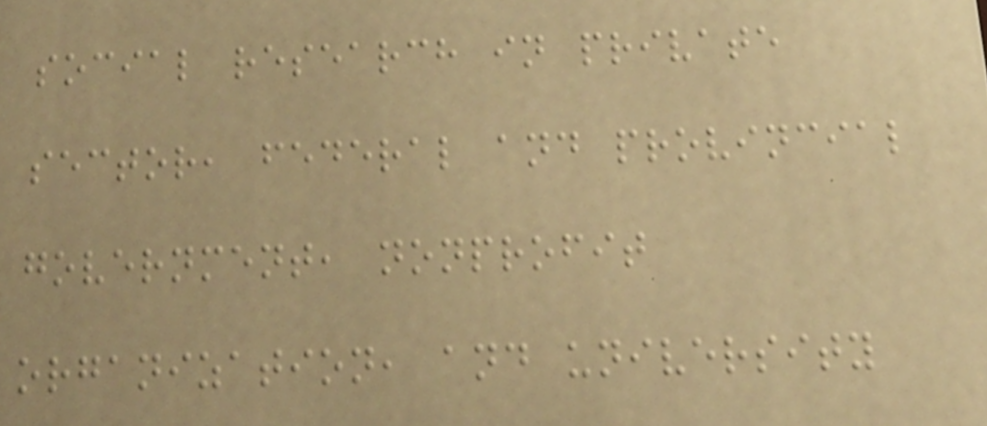social research in private
sector, federal and provincial
government, nonprofit
organization, and university
